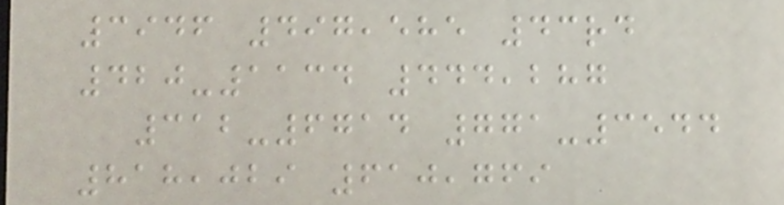3946 497,585 43rd
420-1134 444,287
312-6714 771-3544
818,029 610,769
